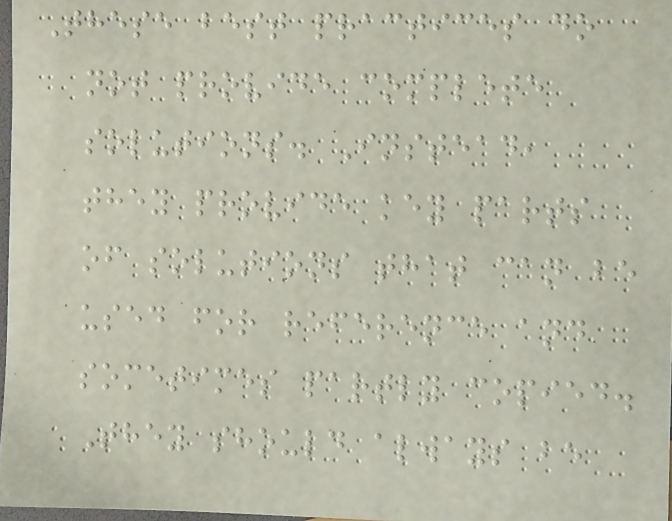These best practices do
not provide complete
solutions. Instead,
they provide key parts
of solutions that can be
used for reference and
sometimes partly copied.
They should always be
